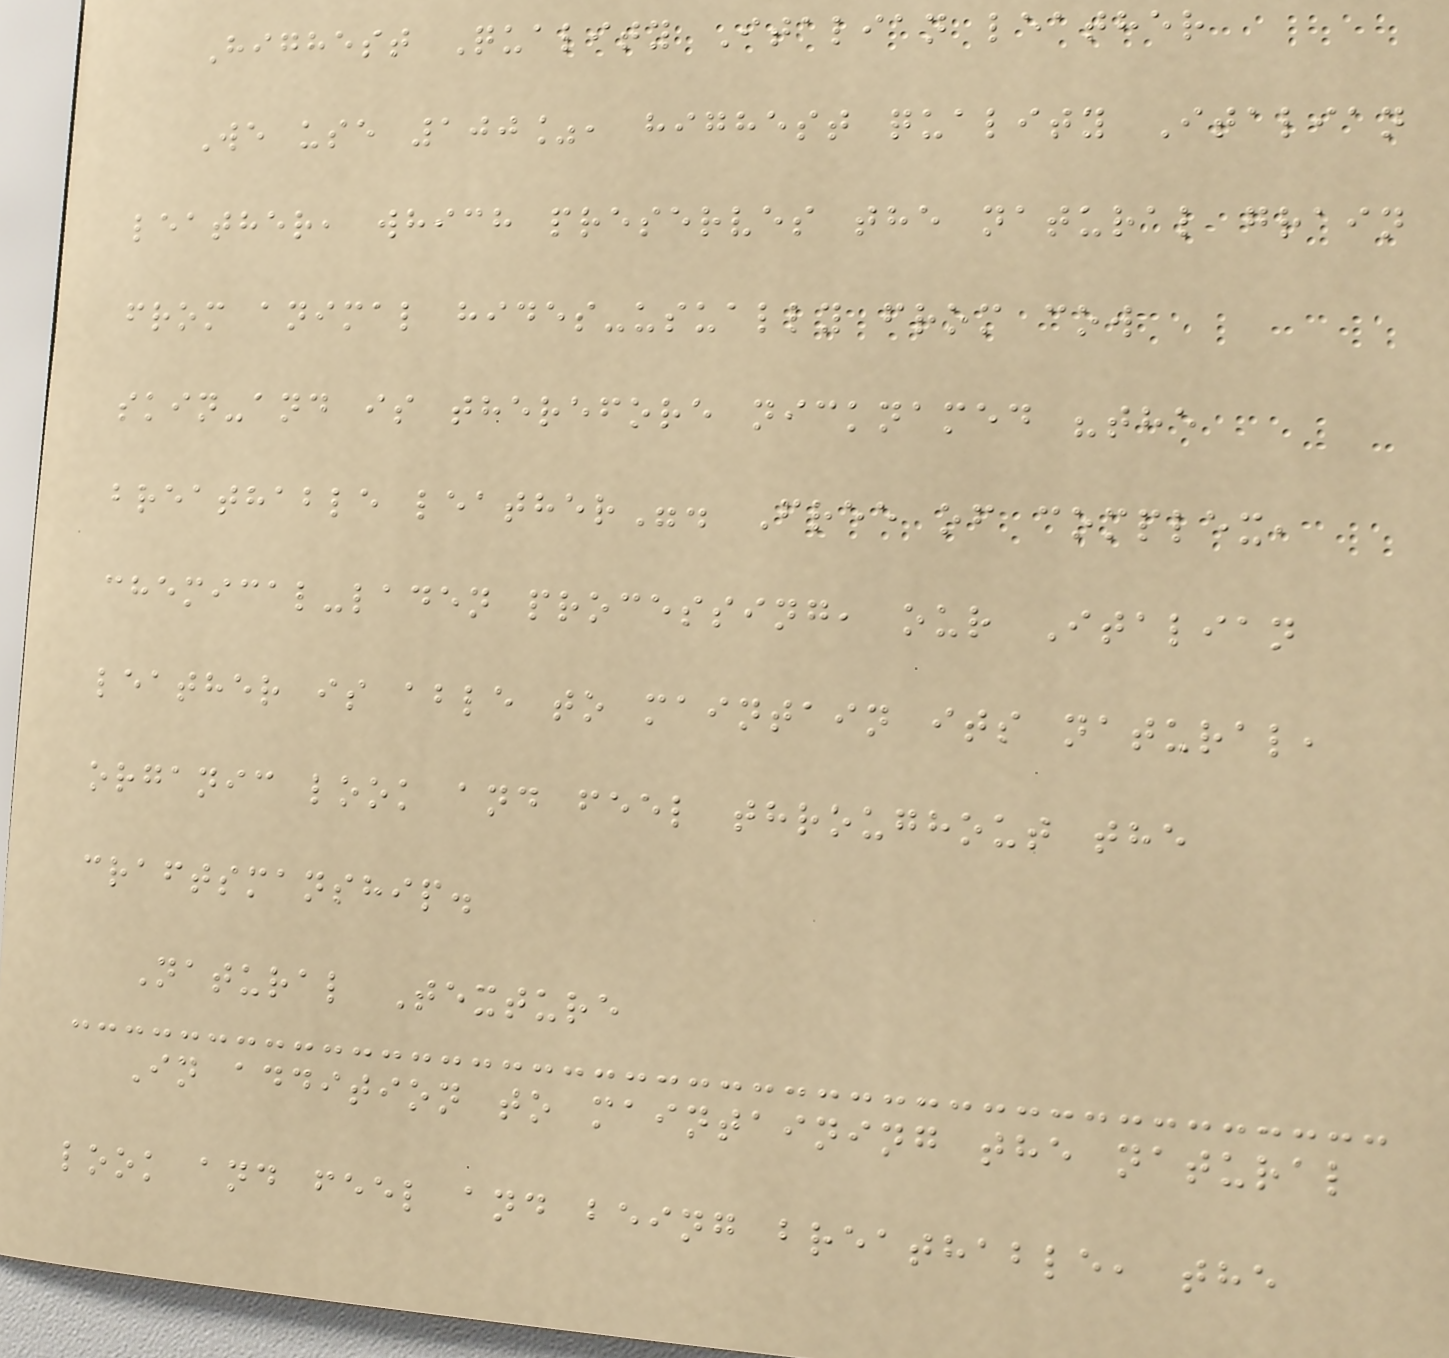Highest Quality Italian leather
We use 100%, highest quality Italian
leather, which preserves the natural grain
from animal hides-usually from cow
skin-and is therefore nicknamed "the
breathable leather". Free of complex,
chemical-laden processing, our Italian
leather is able to maintain its natural,
organic look and feel throughout the
craftsmanship.
Natural Texture
In addition to maintaining the natural
look and feel and being breathable, the
